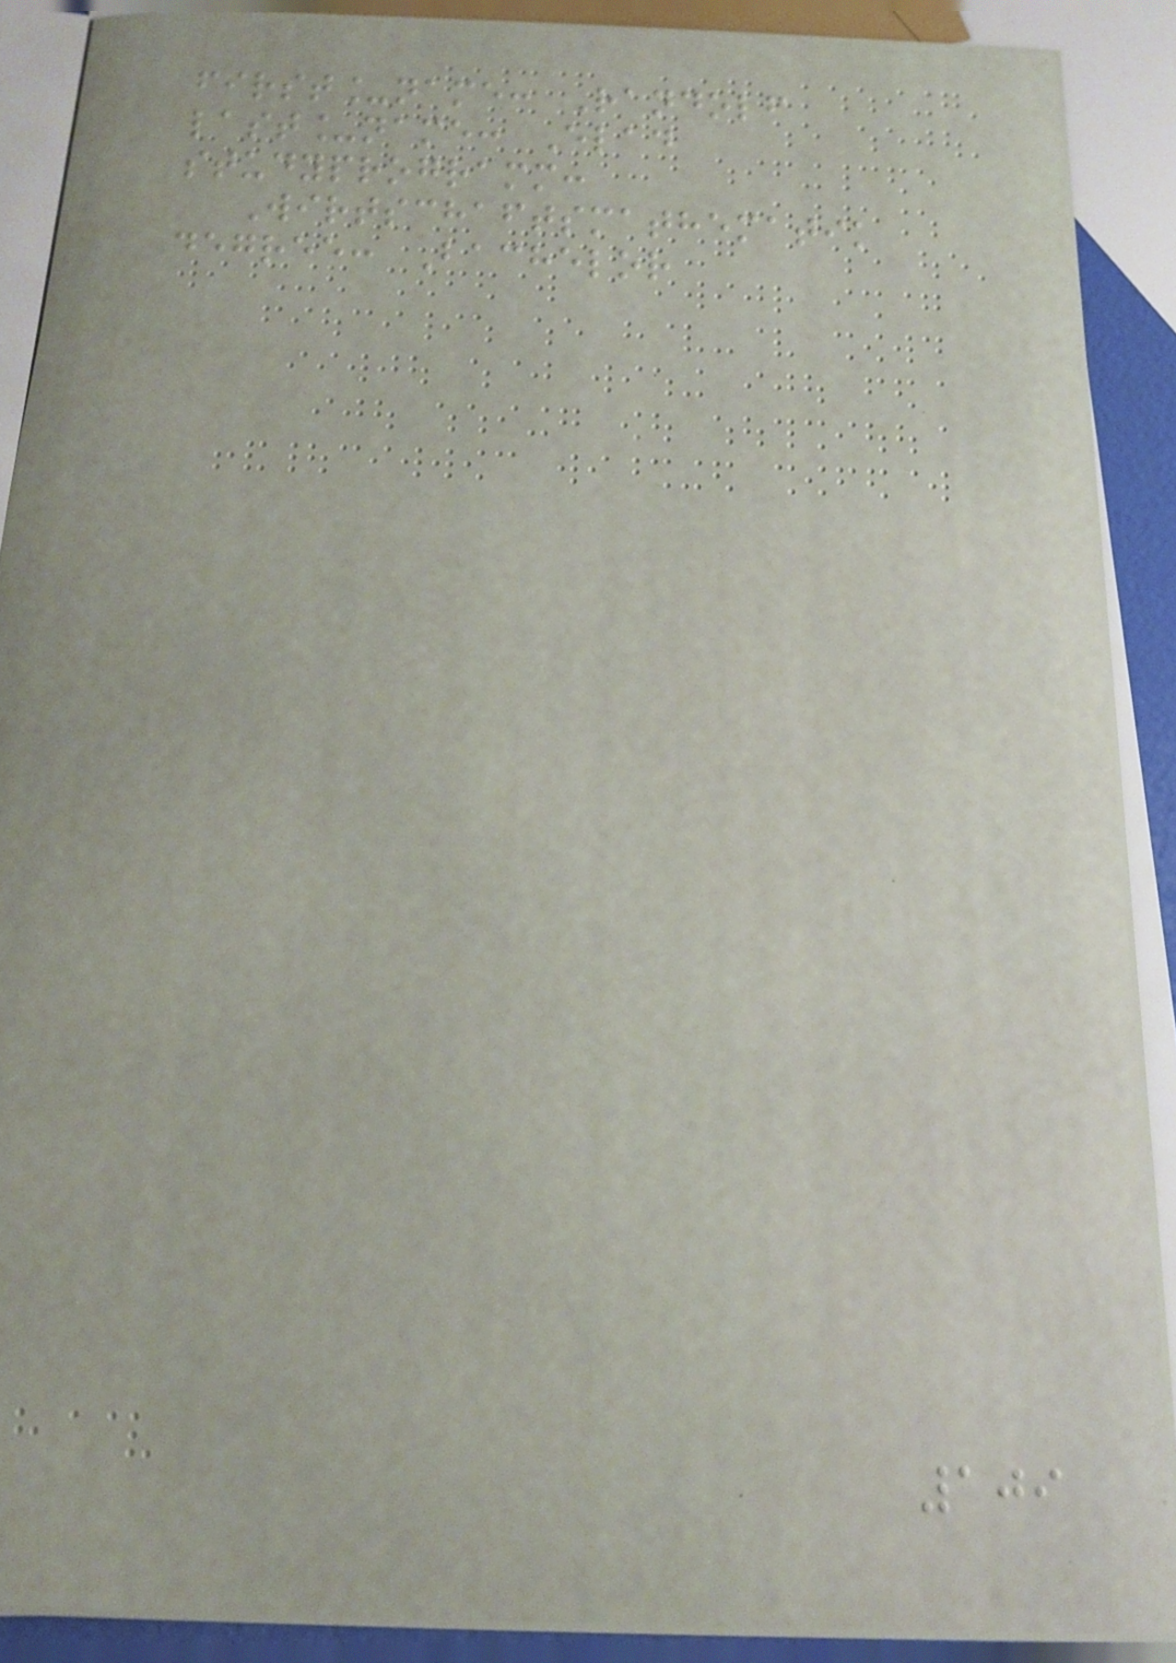first_name: Randolf
last_name: Elad
studyprogramm:
Wirtschaftsmathematik
degree: Bachelor
109
